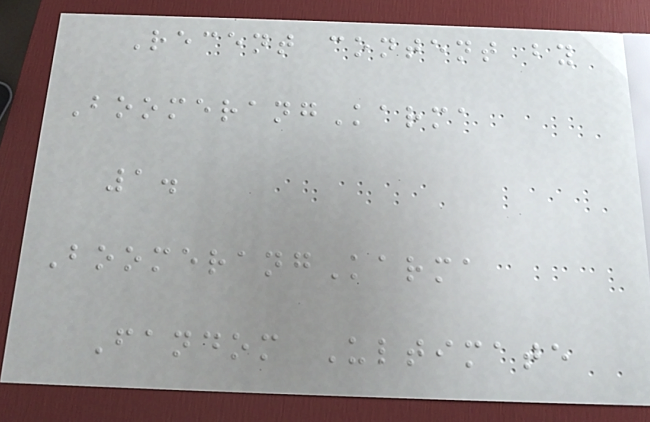Recent content by
BoomerangKarma
1.
BoomerangKarma
Fandom Ultimate
